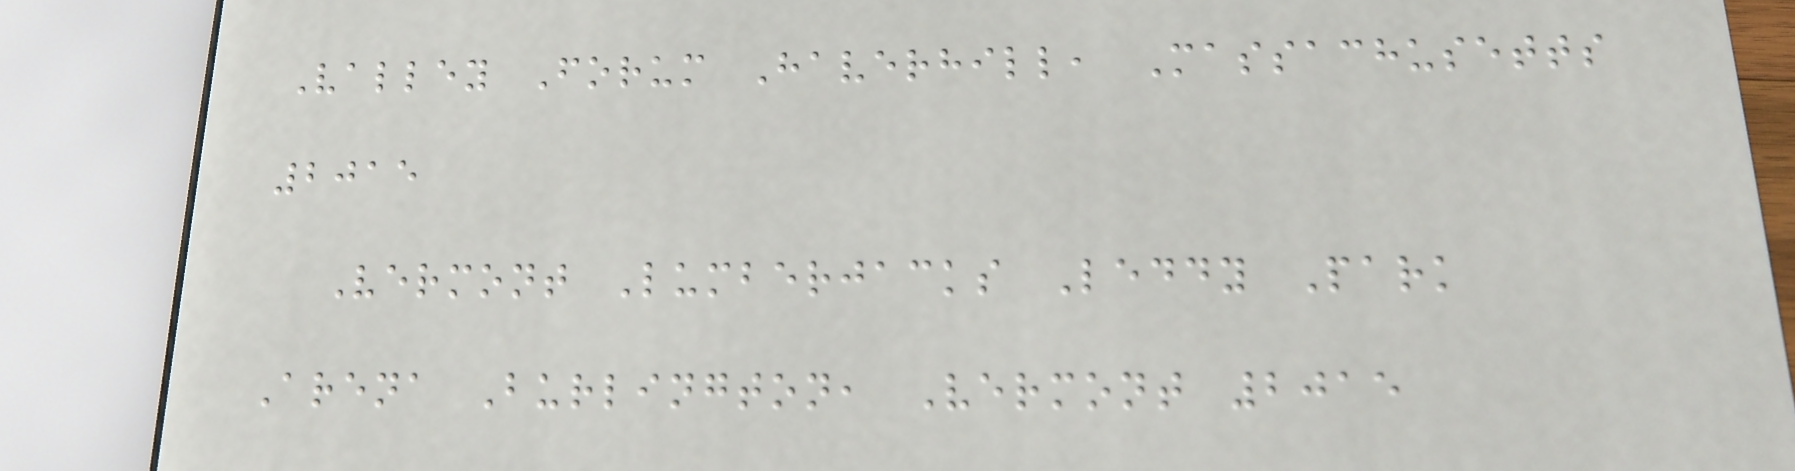Valley Forum Haverhill, Massachusetts
2015
Vermont Lumberjacks Leddy Park
Arena Burlington, Vermont 2015
